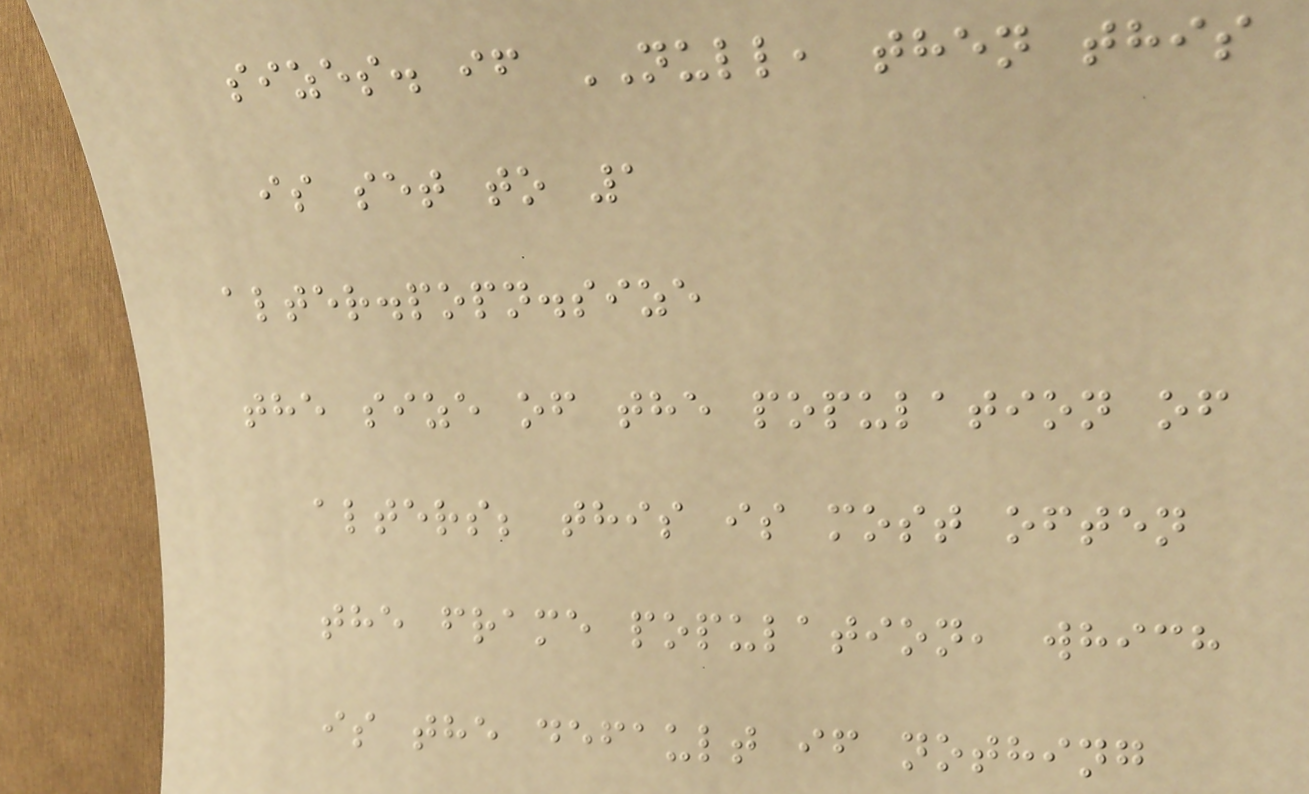sizes. if NULL, then this
is set to 1
alter.popn.size
the size of the population of
alters; this is most often
the frame population, which
is the default if nothing
